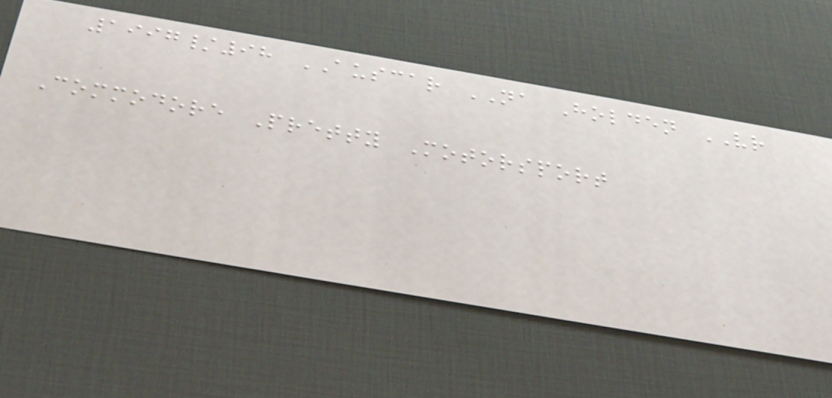1997/98 AUSCAR NA Holden VR
Commodore Pretty Motorsport
